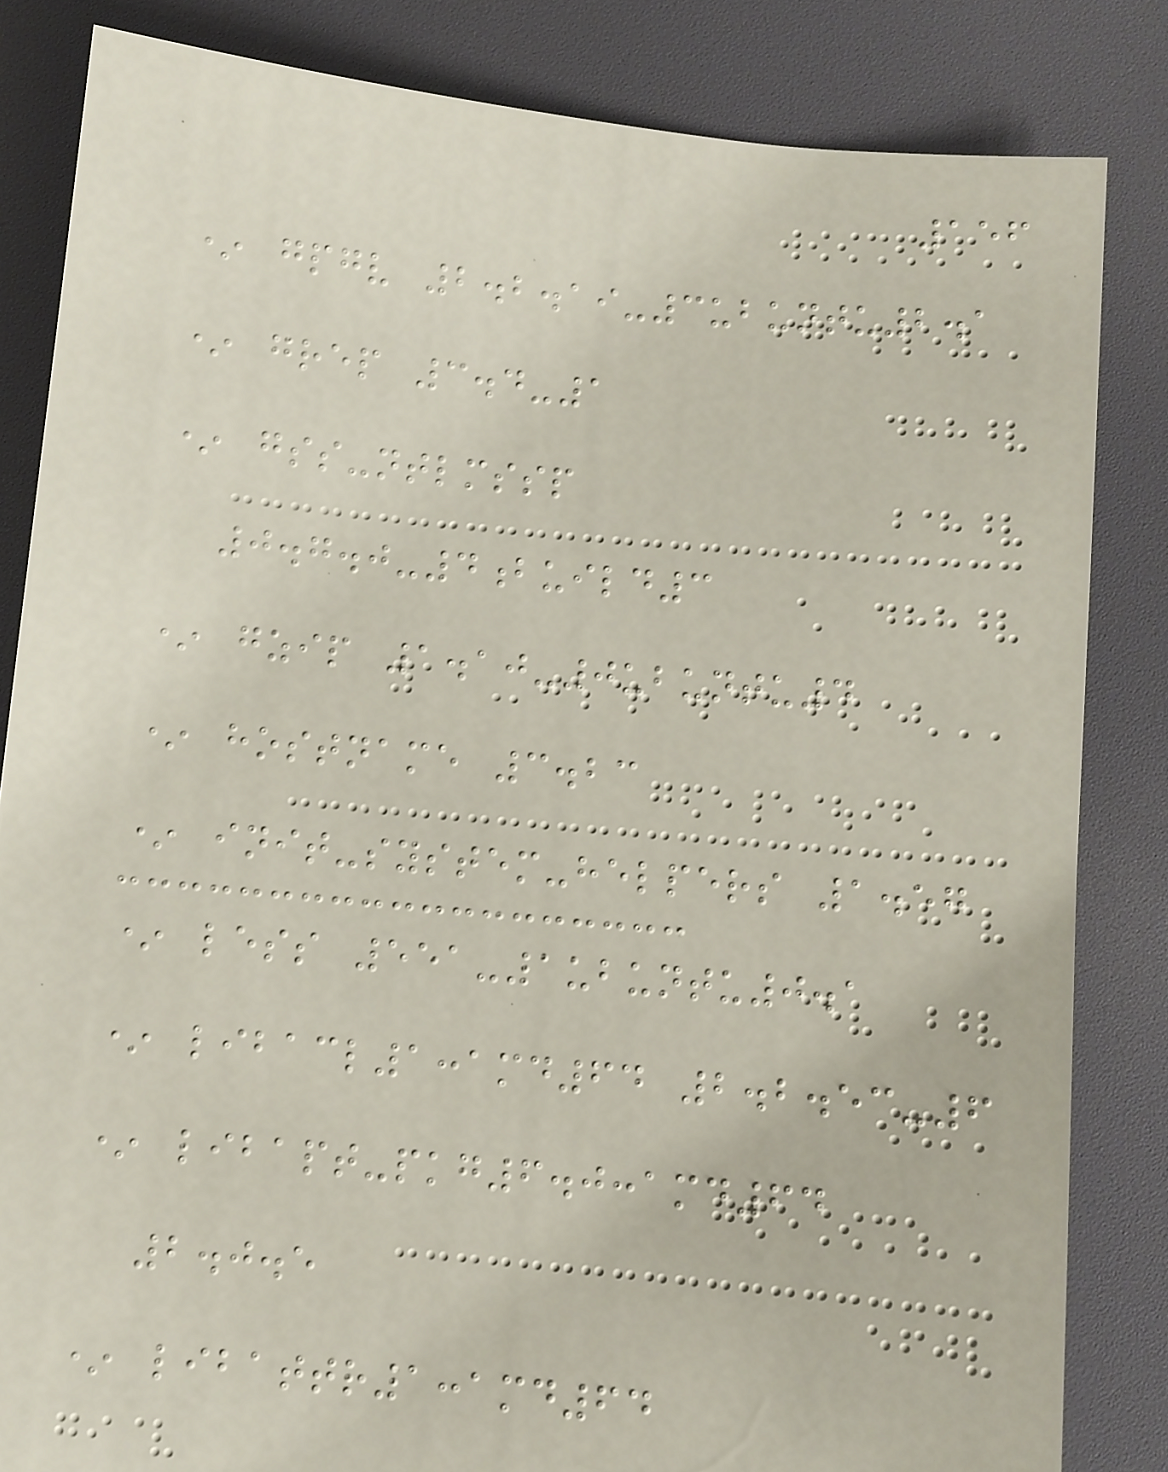156
* gpgv 2.2.19-3ubuntu2.1
* grep 3.4-1
* gss-ntlmssp
0.7.0-4build3
* gzip 1.10-0ubuntu4
* hostname 3.23
* init-system-helpers 1.57
* less 551-1ubuntu0.1
* libacl1:amd64 2.2.53-6
* libapt-pkg6.0:amd64
2.0.5
* libattr1:amd64
